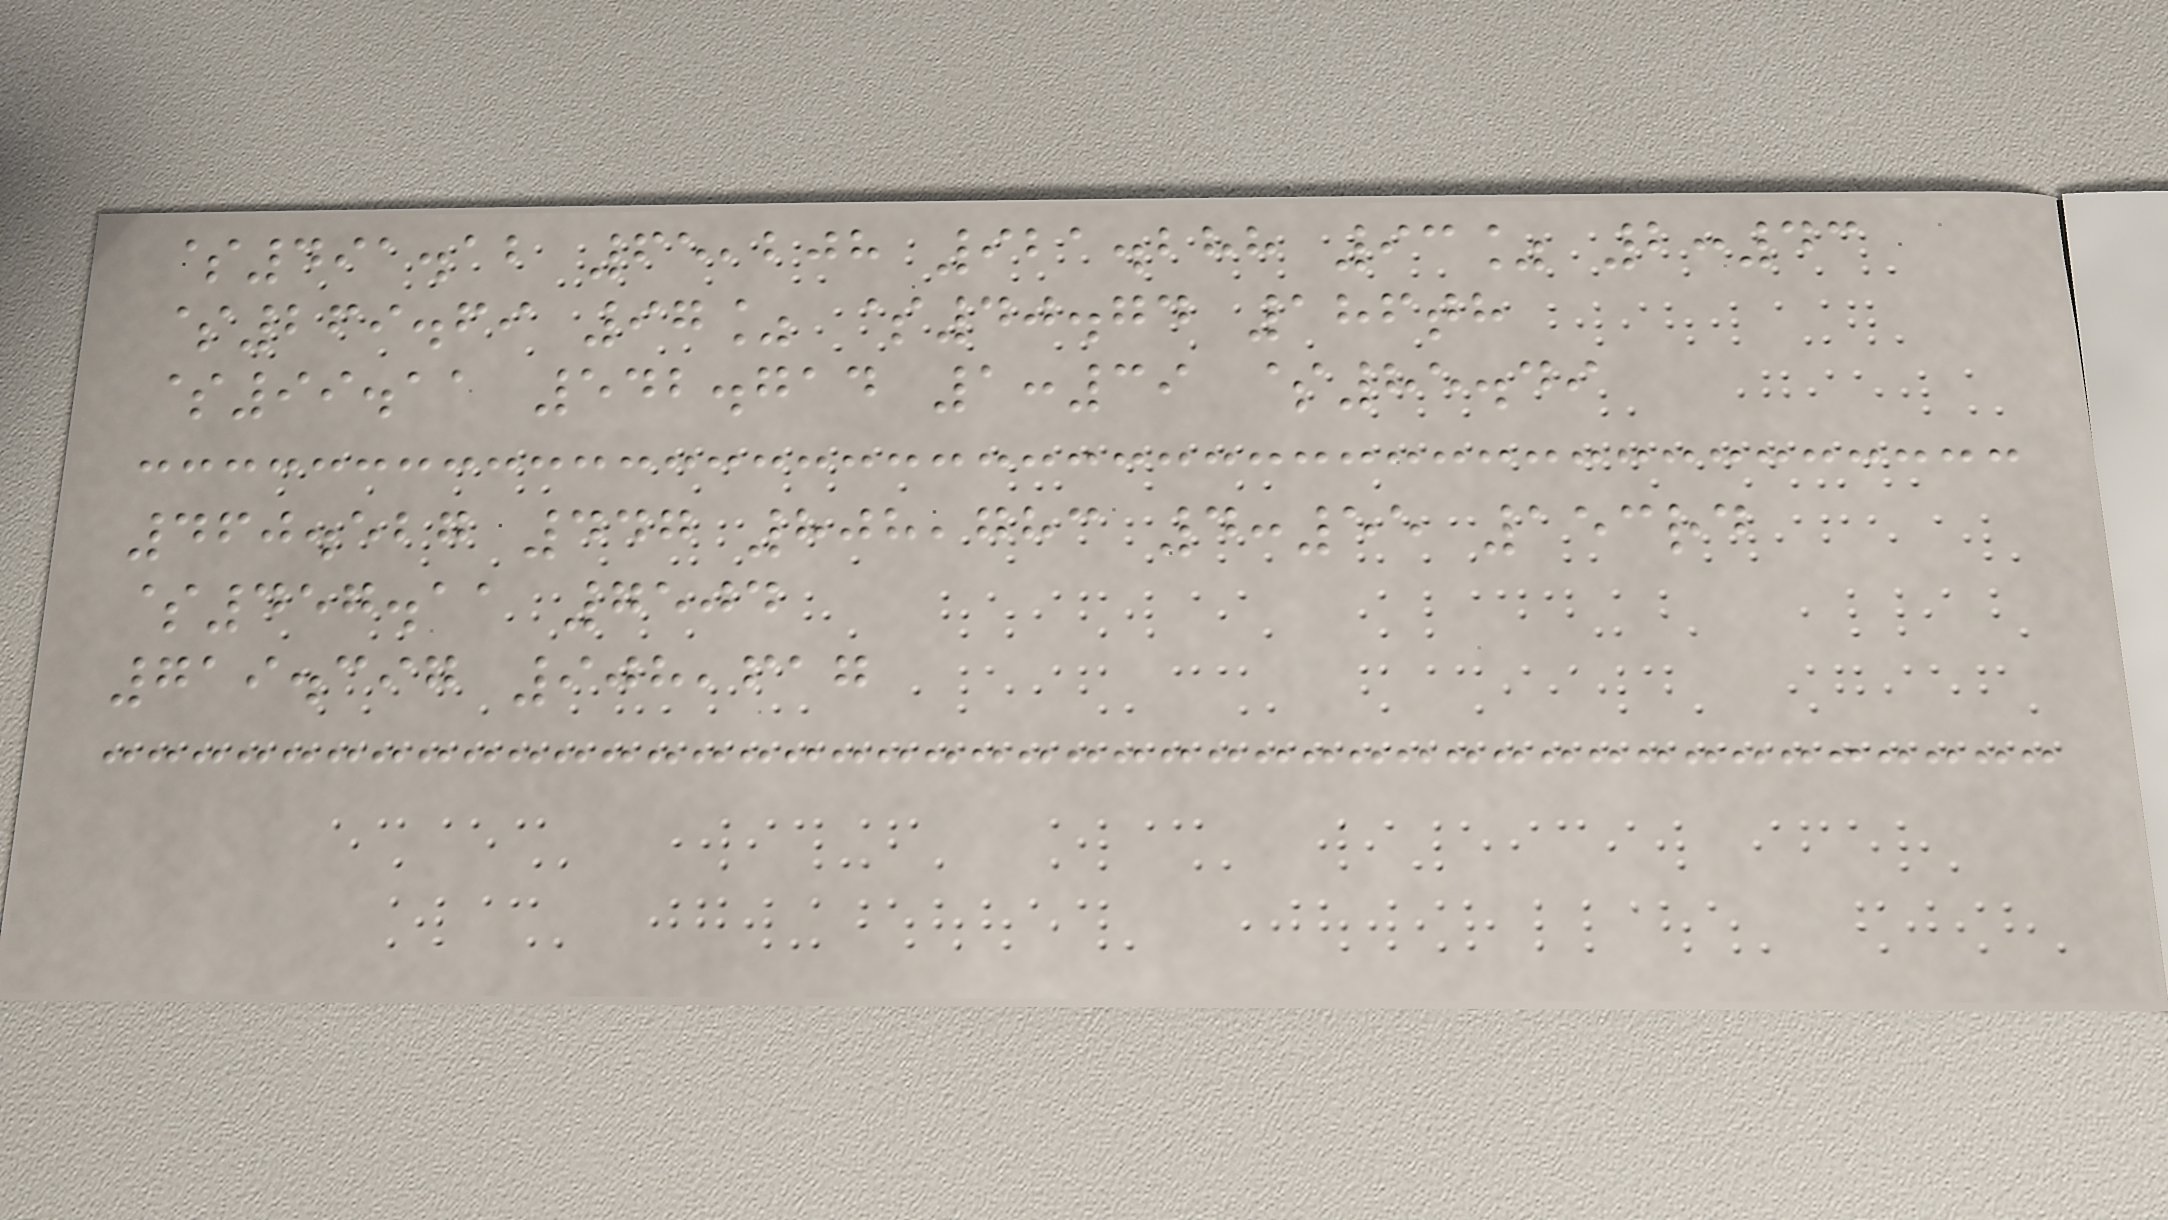$491.12 65,208 921.288 93% 2:43
$269.69 97% $40.74 186th
$99.11 542.714 1:39 $85.49
460.527 447 808,783 4:55 153rd
$457.11 7504
719.397 908,617
